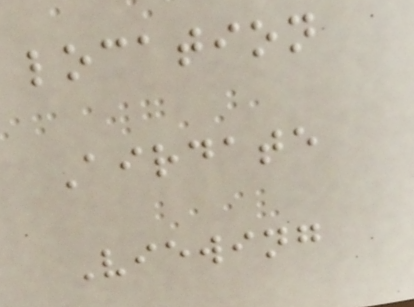location
Airdate
Viewing
